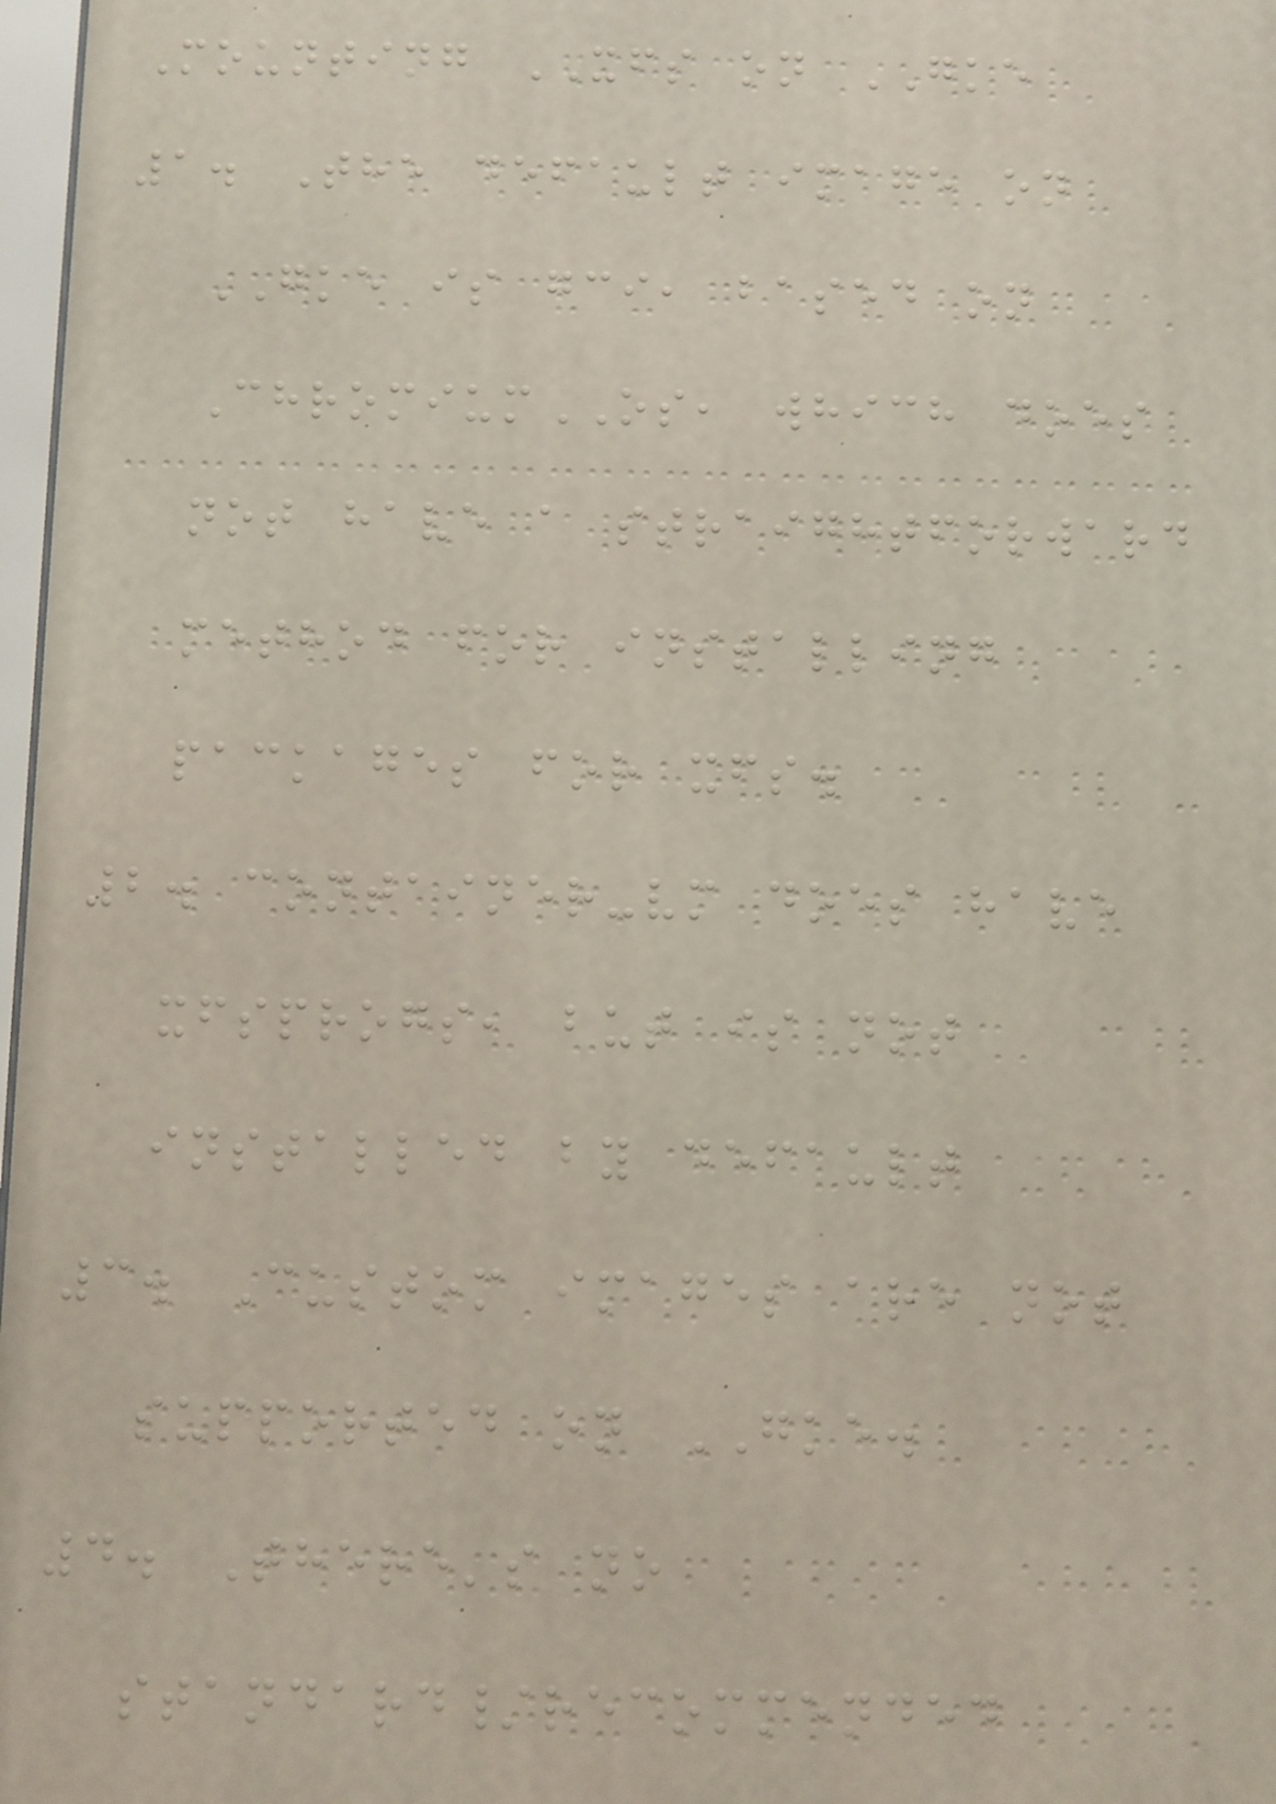Mounting XFS on GKE
1. The default image on
GKE is gci, based on
ChromiumOS, which does
not have a straightforward
method for installing
packages for xfs.
2. container-vm does have
xfsprogs, but is not
installed by default
3. Custom images are not
supported on GKE.
4. There's no
standard/recommended
